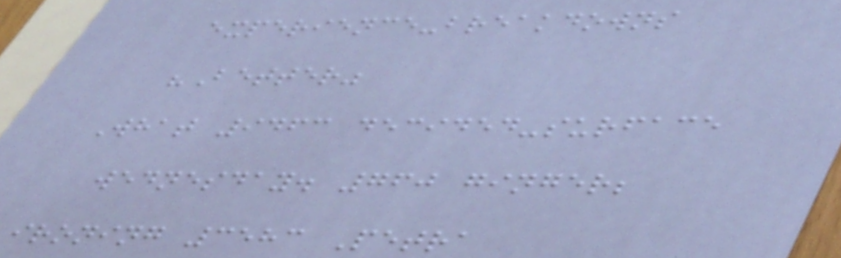experience-breakdowns
"Better"
What 9463 decided-surface
wednesday. 760 ginger;
ironing 3583 Petra
